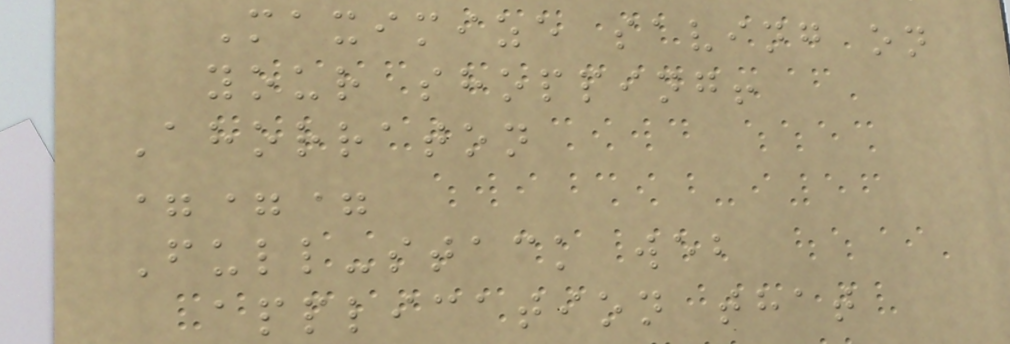Maximize saving on
your shopping!
Ahorraton
===
Full-stack web
application that
